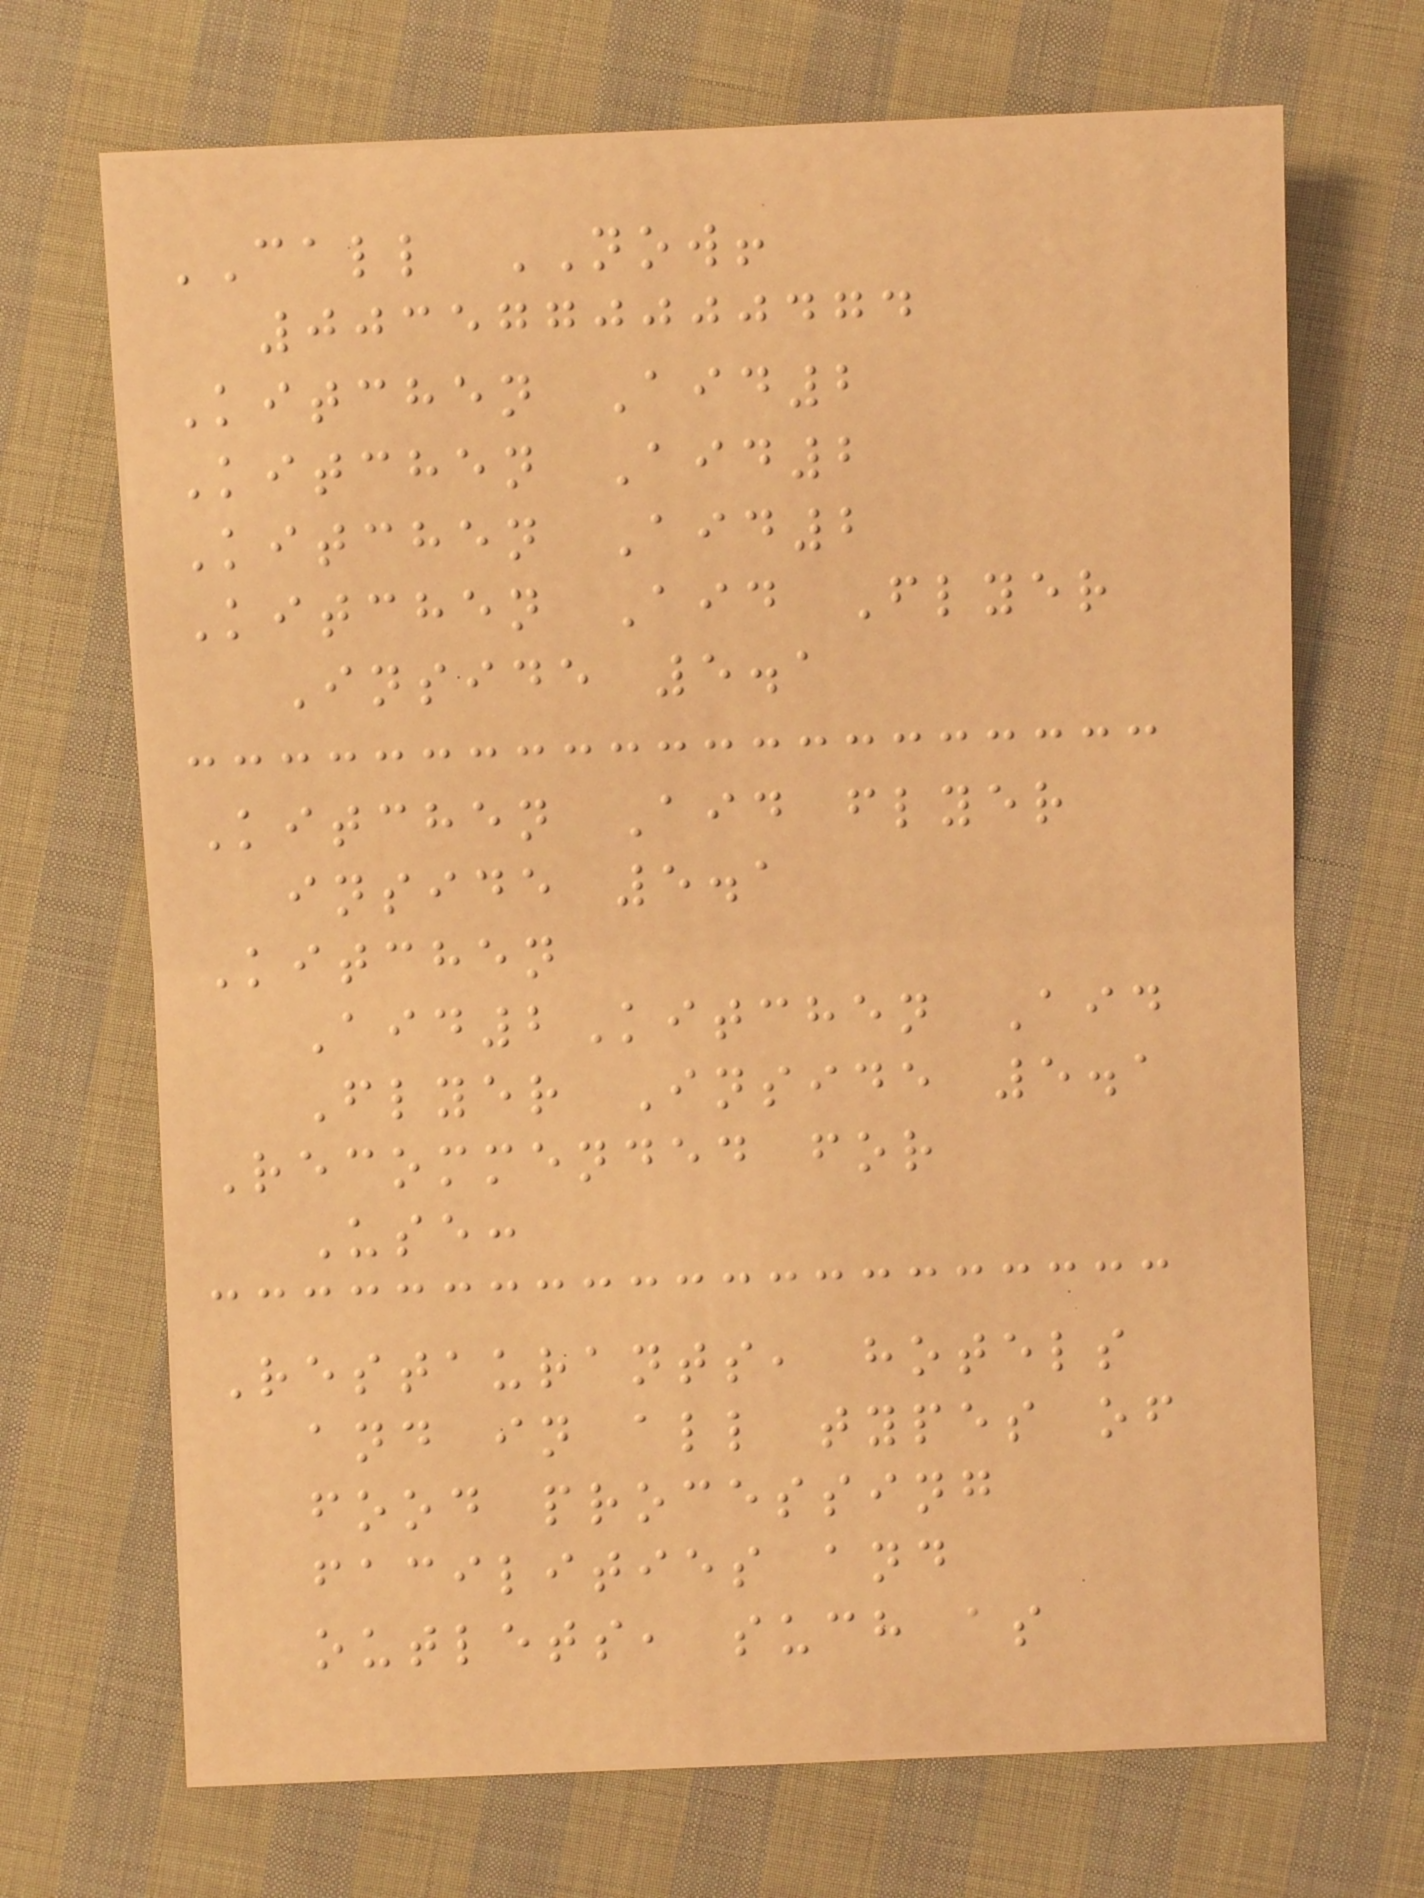CALL NOW!
0035770000474
Kitchen Aid2
Kitchen Aid2
Kitchen Aid2
Kitchen Aid Flyer
Inside 5.1
Kitchen Aid flyer
inside 5.1
Kitchen
Aid2Kitchen Aid
Flyer Inside 5.1
Recommended for
Use:
Restaurants, hotels
and in all types of
food processing
facilities and
outlets, such as
